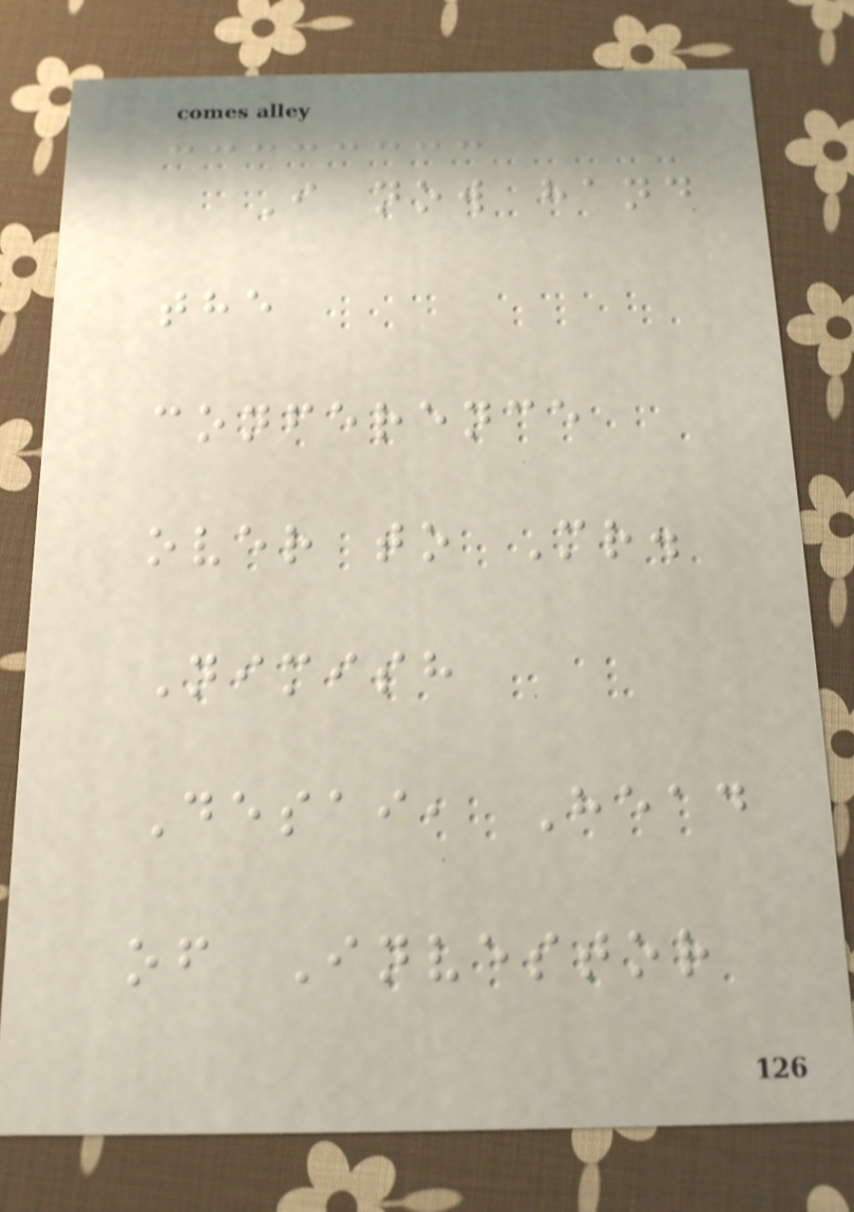I now hand
the
conference
over to Mr.
Nimish
Desai, Head
of Investor
